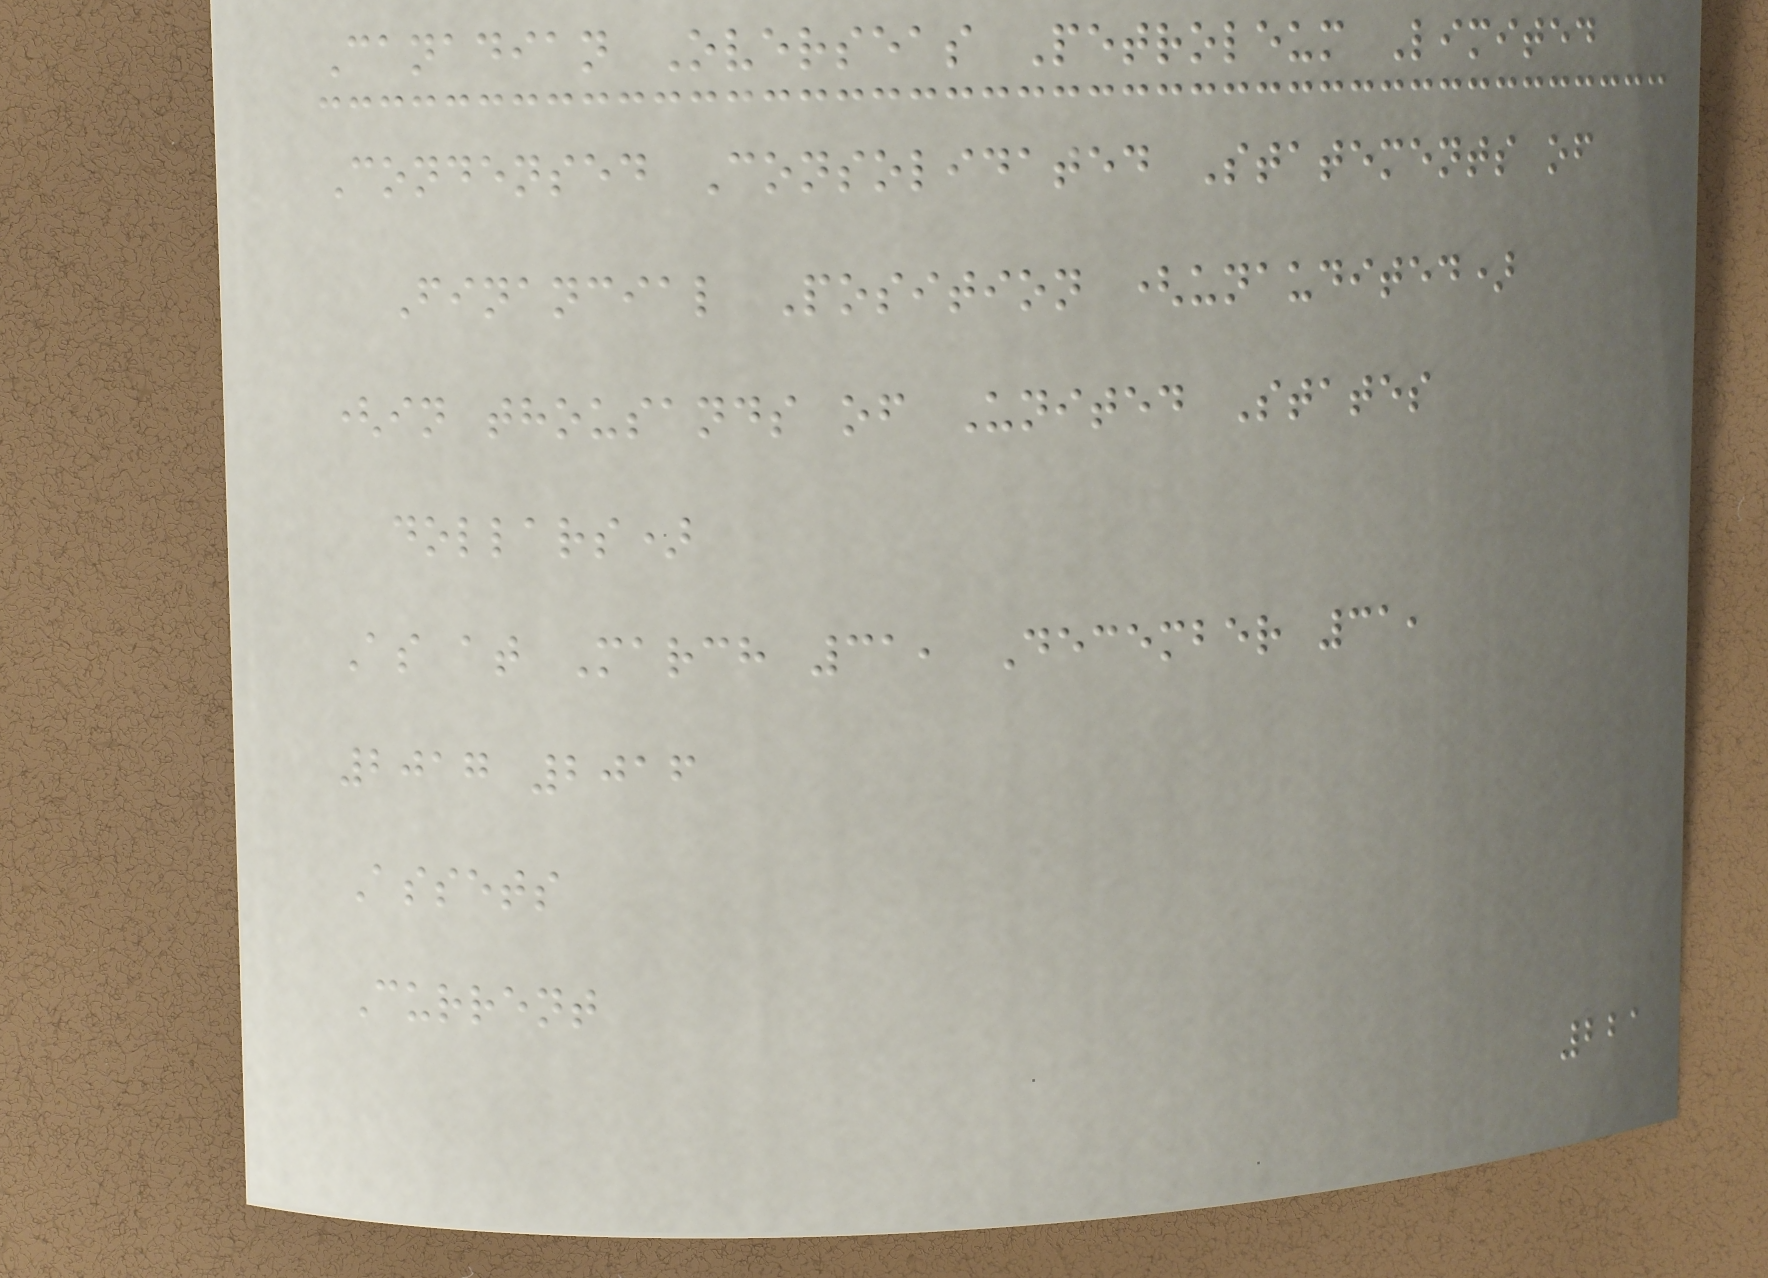Canadian Overseas Petroleum Limited
Condensed Consolidated Statements of
Financial Position (unaudited)
(in thousands of United States
dollars)
As at March 31, December 31,
2017 2016
Assets
Current
221
